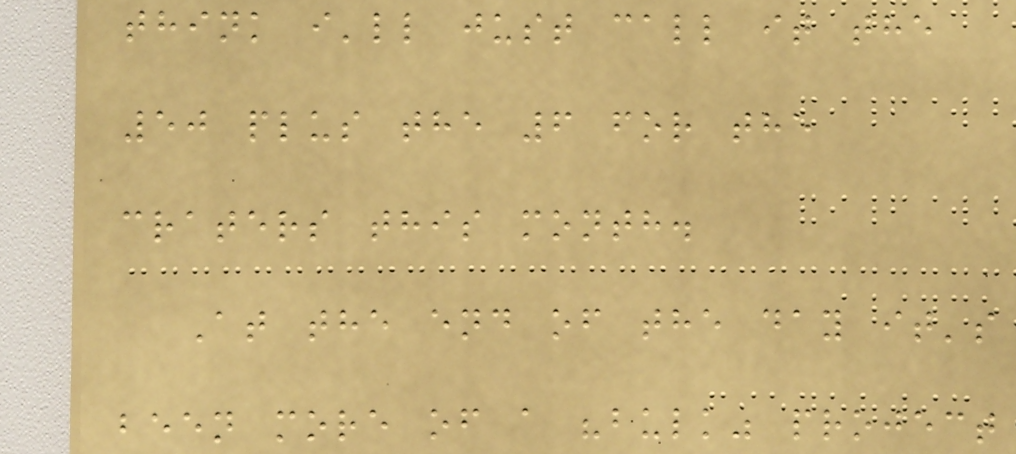think i'll just call it the
50 plus the 6 for the
craters this month.
At the end of the day it's
been more of a "bulk" project
